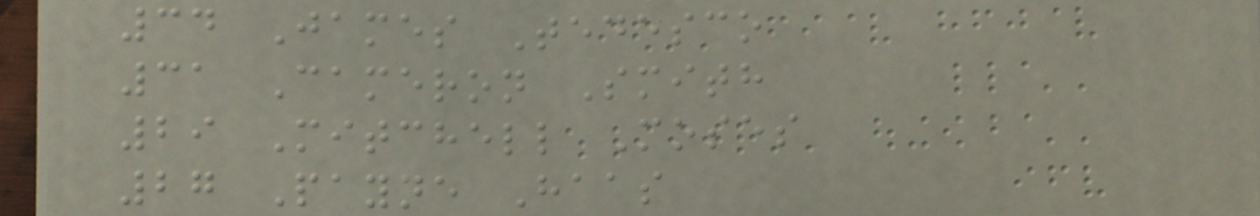34 James Tedesco
31 Cameron Smith
29 Mitchell Moses
27 Payne Haas
